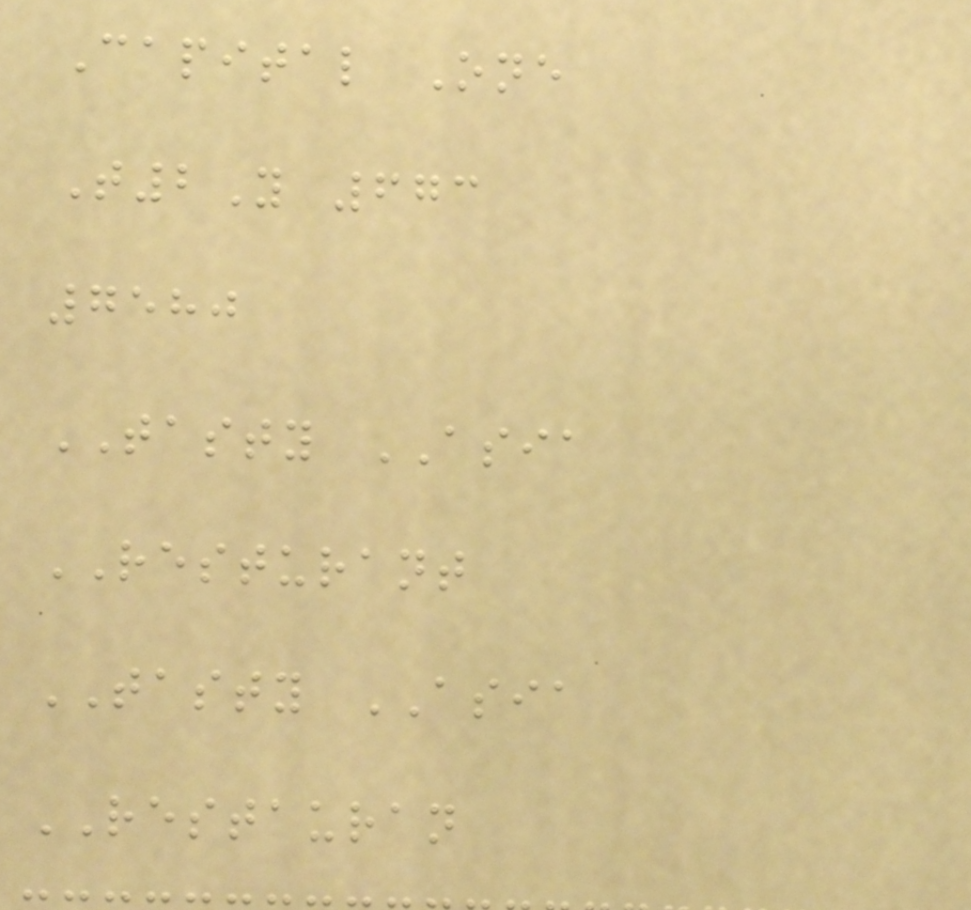Capital One
T2Y 673
7580
TASTY ASIA
RESTURANT
TASTY ASIA
RESTAURAN
